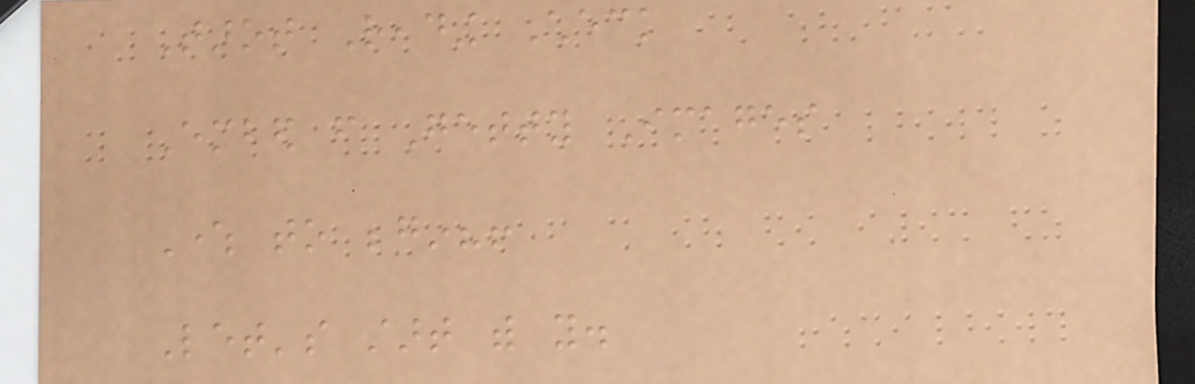Tarot Reading Check
Embed from Getty Images
Where to begin?!
Let's start with you.
